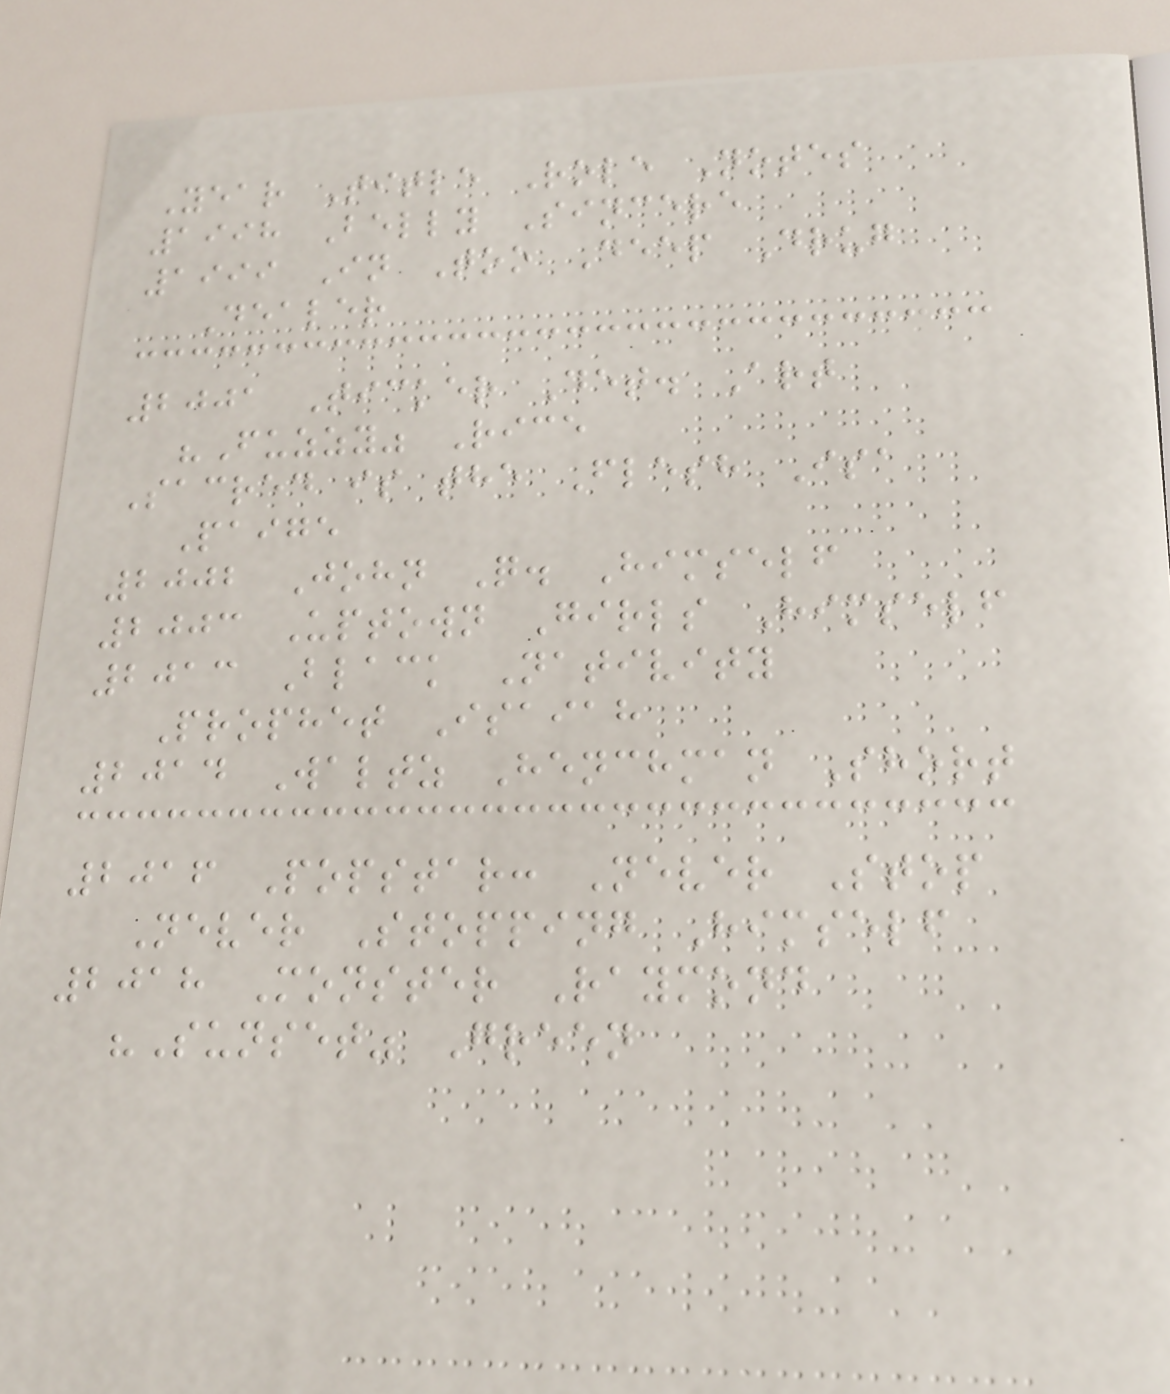Year Title Role Notes
1998 Belly Sincere
1999 In Too Deep Drug
Dealer
2001 Ticker Det. Art
"Fuzzy" Rice
Sacred is the Flesh Isa
Paige
2002 John Q. Himself
2003 Uptown Girls Himself
2013 Black Nativity
Prophet Isaiah
2014 Waltz Henchman Short
2016 Popstar: Never Stop
Never Stopping Himself
2018 Monster Raymond
"Sunset" Green
